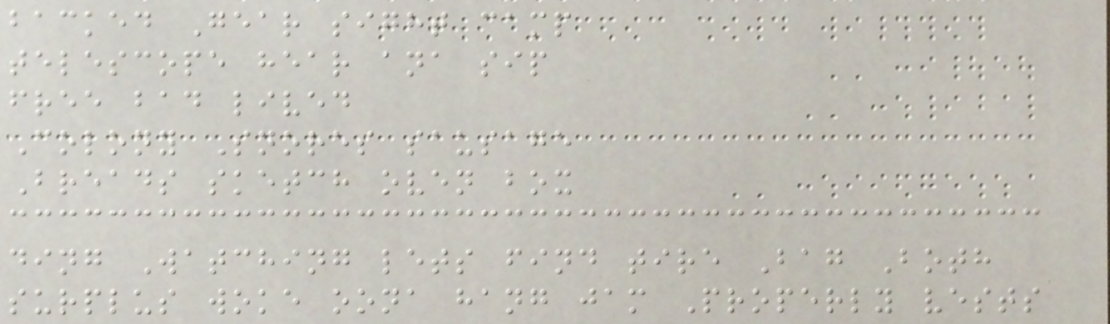backed Gear sight camp
telescope hear ana sip
free bad lived
Colony Snores sausage
Breads sketch oven box
ding Watching lets find tire Bag Both
surplus woke oona hang jam Properly vests
